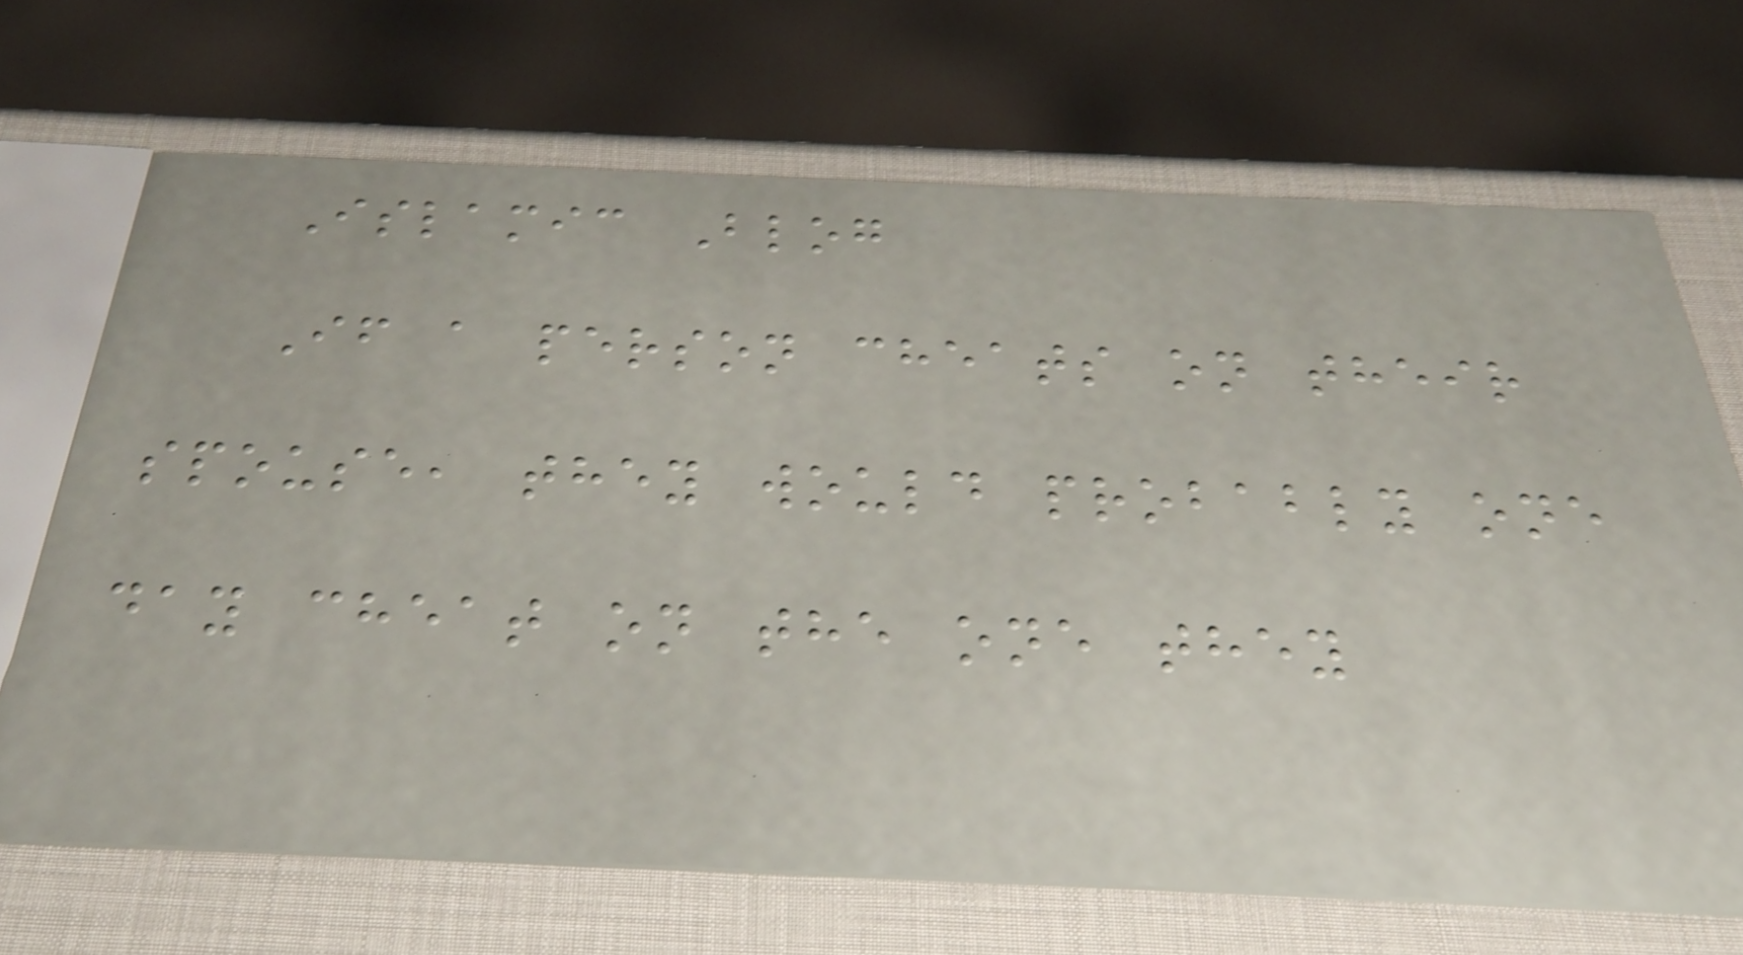Islamic Blog
If a person cheats on their
spouse, they would probably one
day cheat on the one they
